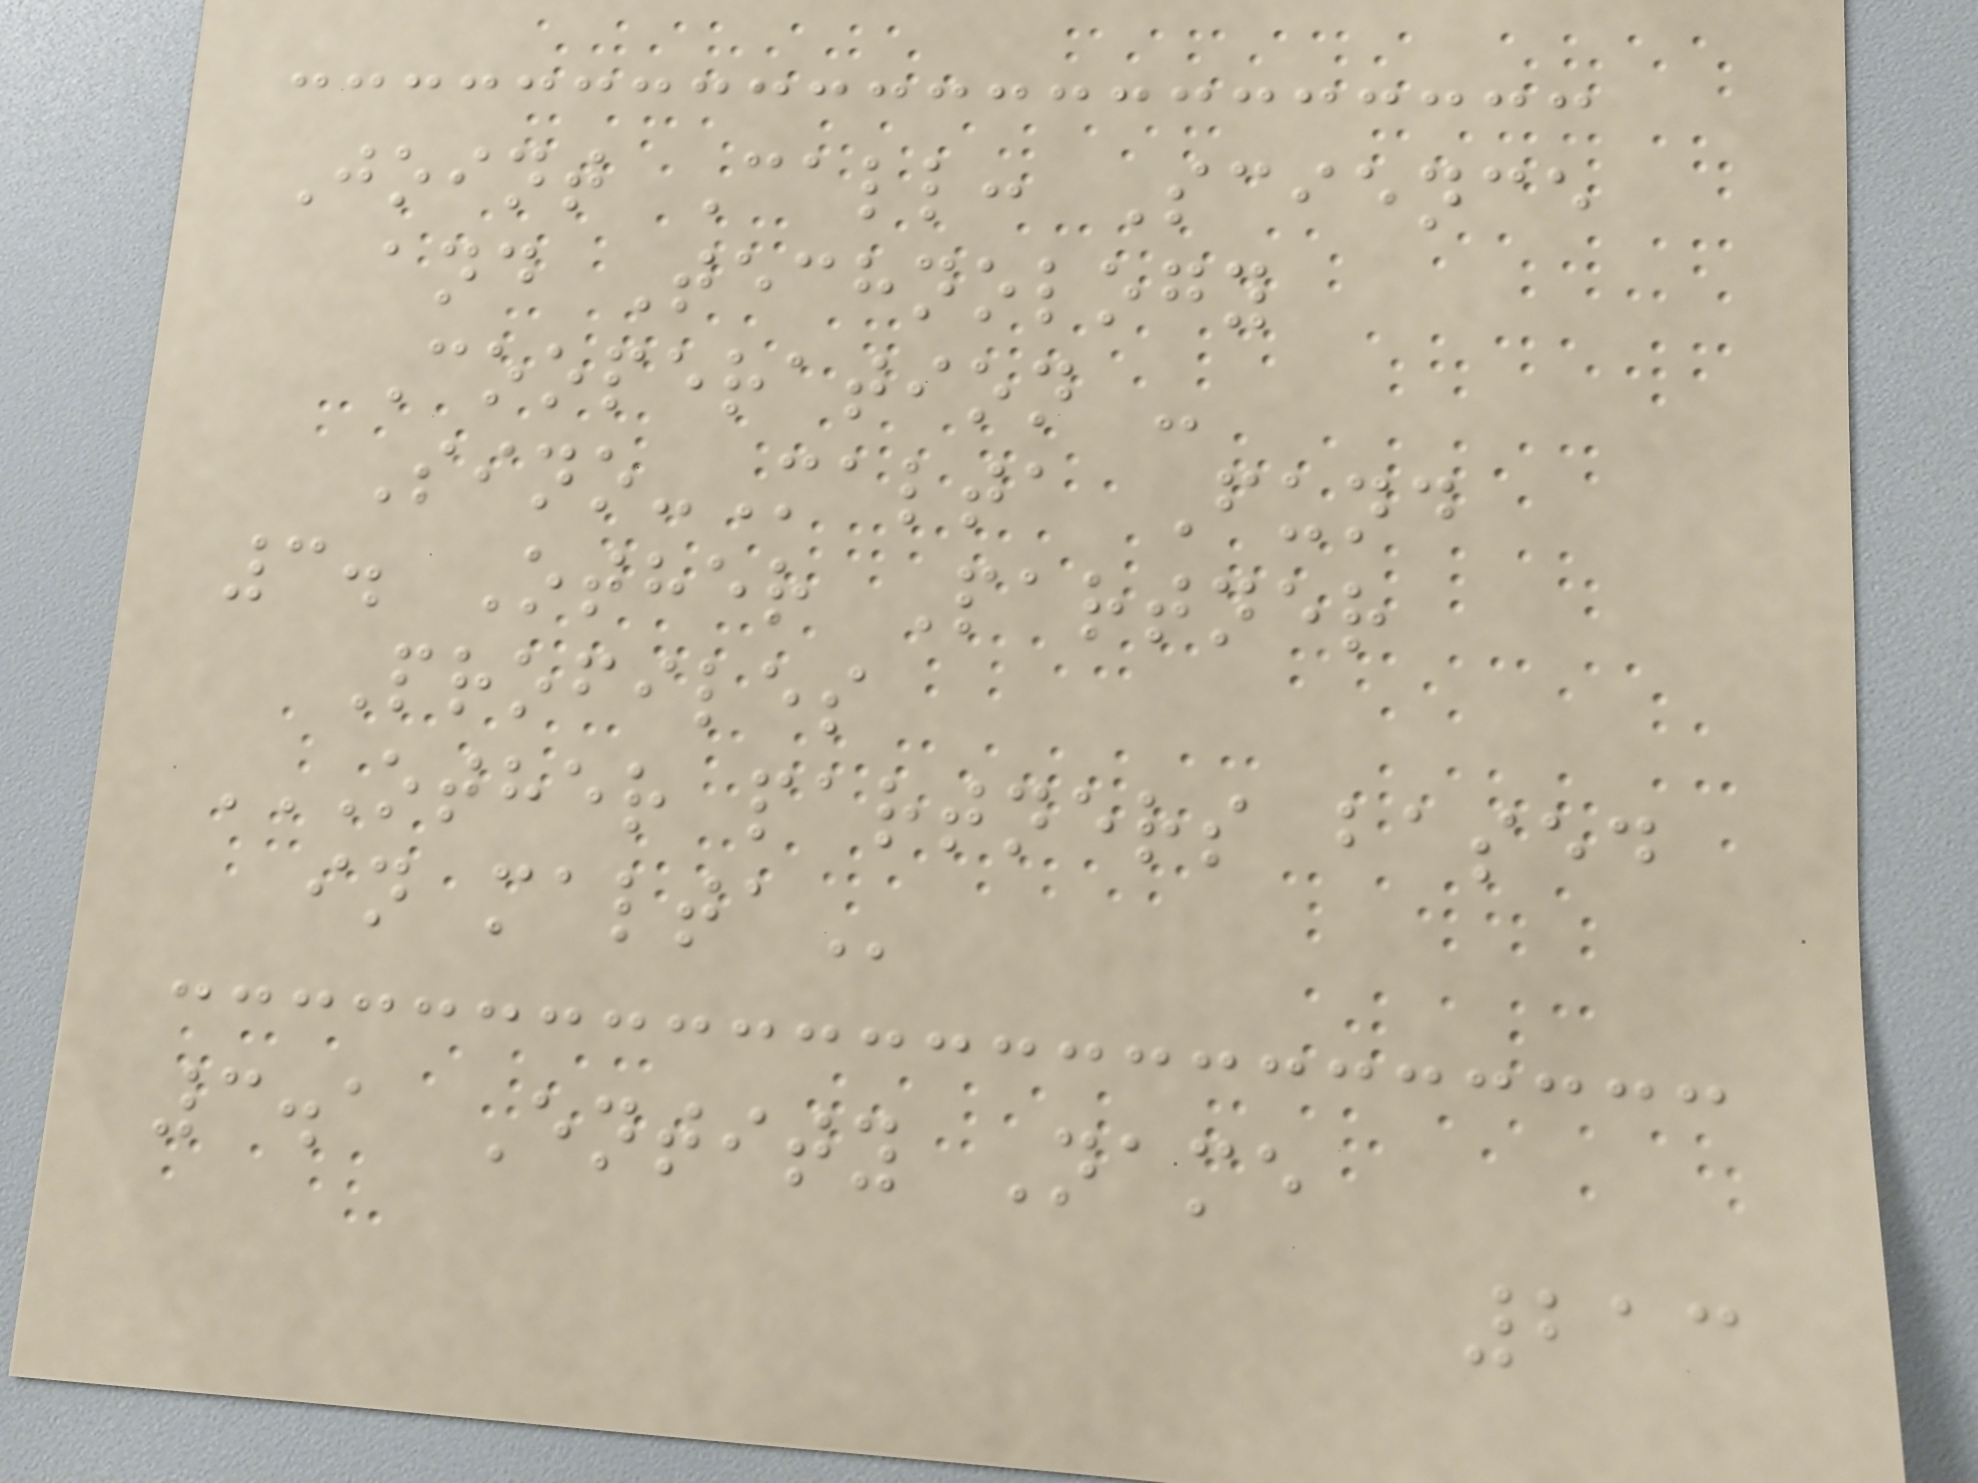Joint Call: Science
and Technology
Cooperation -
Sino-Malta Fund
3. Other Partner
Profiles
OTHER PARTNERS BASED
IN MALTA
3.1 Entity Name
213
